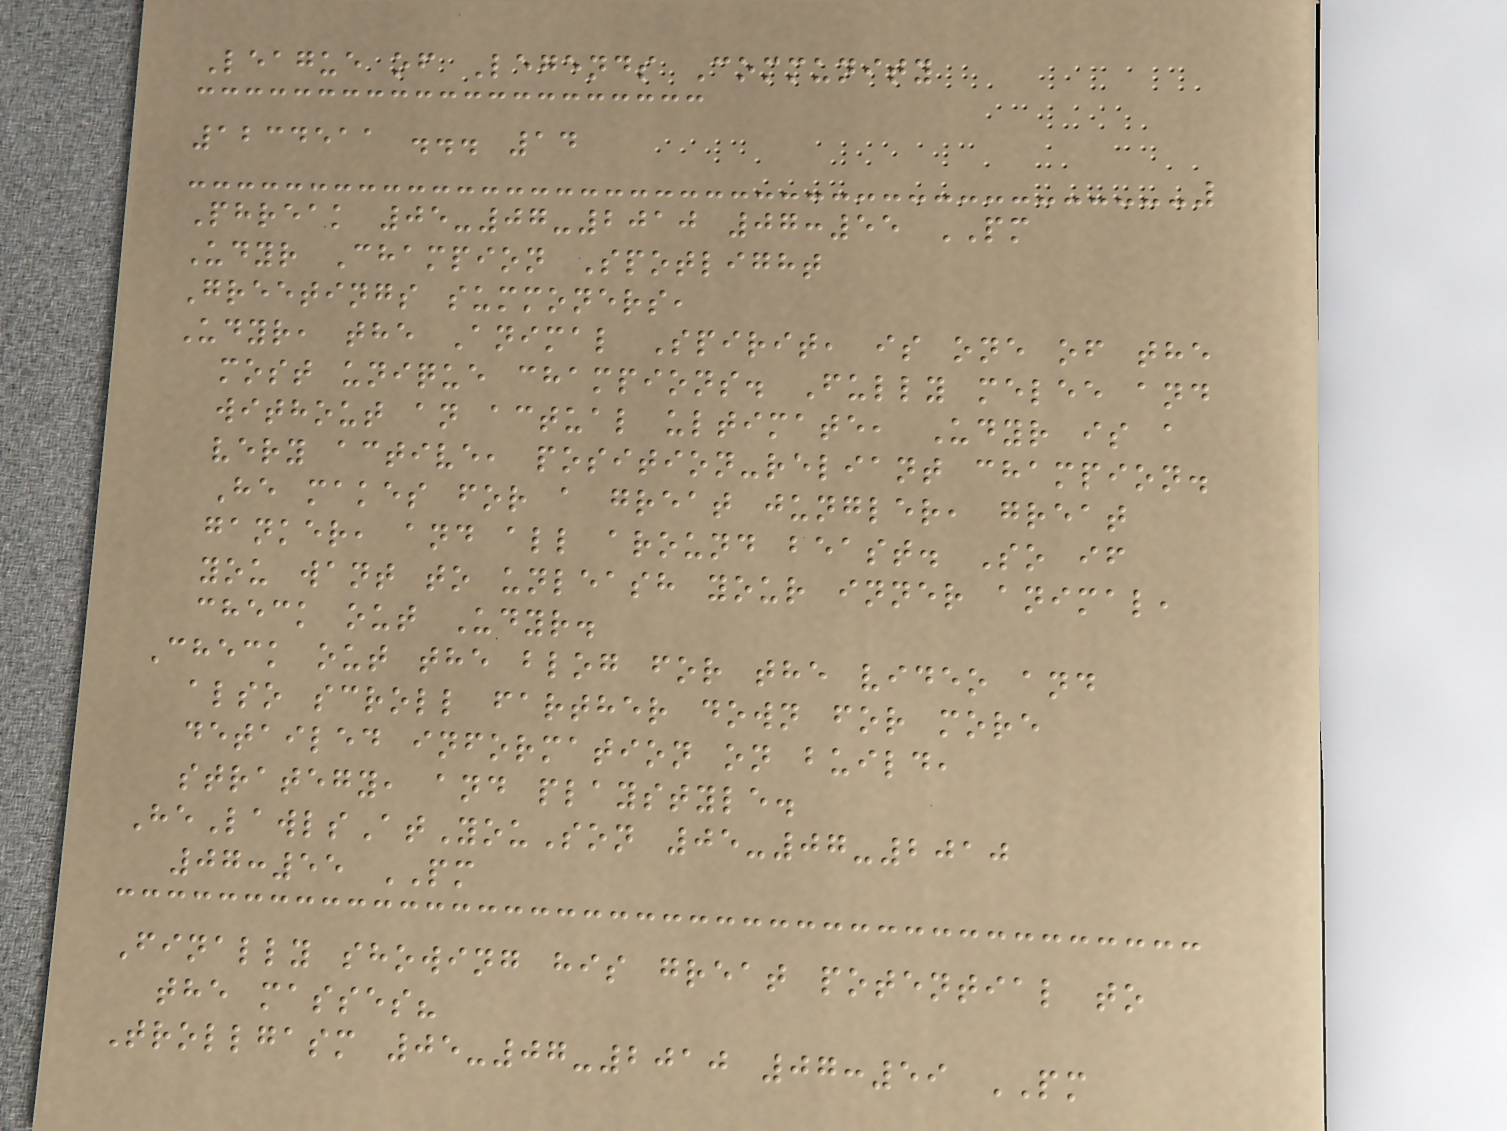League of Legends Community
1234511 ... 14
Phreak 05-07-2010 07:55 PM
Udyr Champion Spotlight
Greetings summoners,
Udyr, the Animal Spirit, is one of the
most unique champions. Fully melee and
without an actual ultimate, Udyr is a
very active, position-reliant champion.
He makes for a great jungler, great
ganker, and all around beast. So if
you want to unleash your inner animal,
check out Udyr.
Check out the blog for the video and
also scroll farther down for more
detailed information on build,
strategy, and playstyle.
HeLawlsAtYouSon 05-07-2010
07:55 PM
Finally showing his great potential to
the masses?
Trollgasm 05-07-2010 07:59 PM
